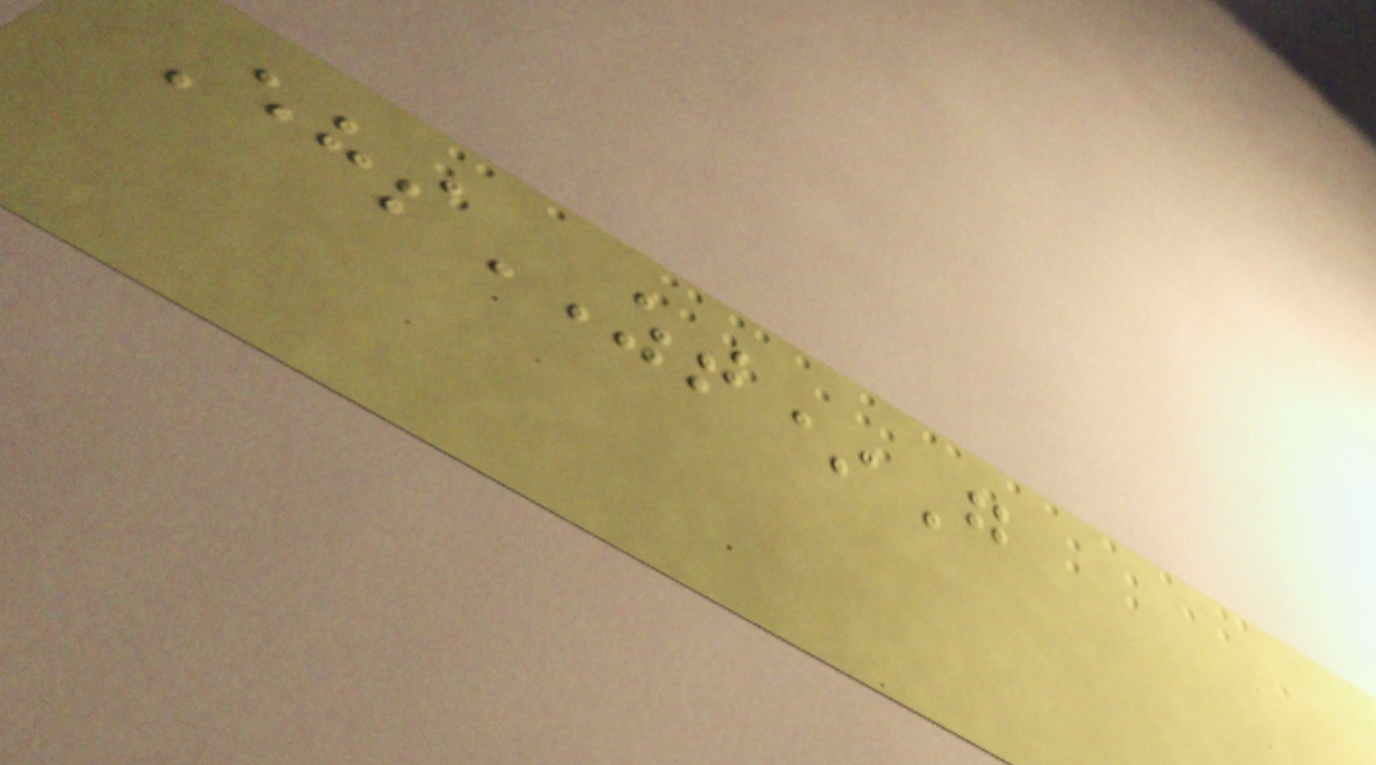EhsZT*G
